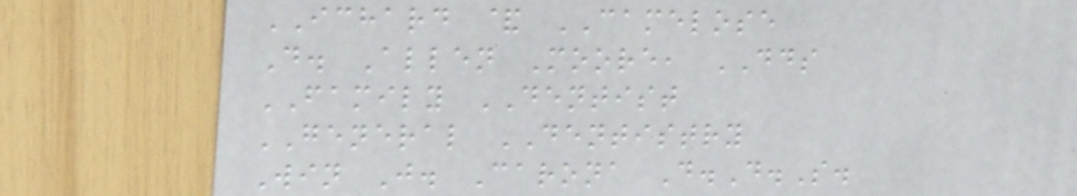ICHARD & CAMELOSE
D. Allen Moore, DDS
FAMILY DENTIST
GENERAL DENTISTRY
Win J. Carona D.D.S.
